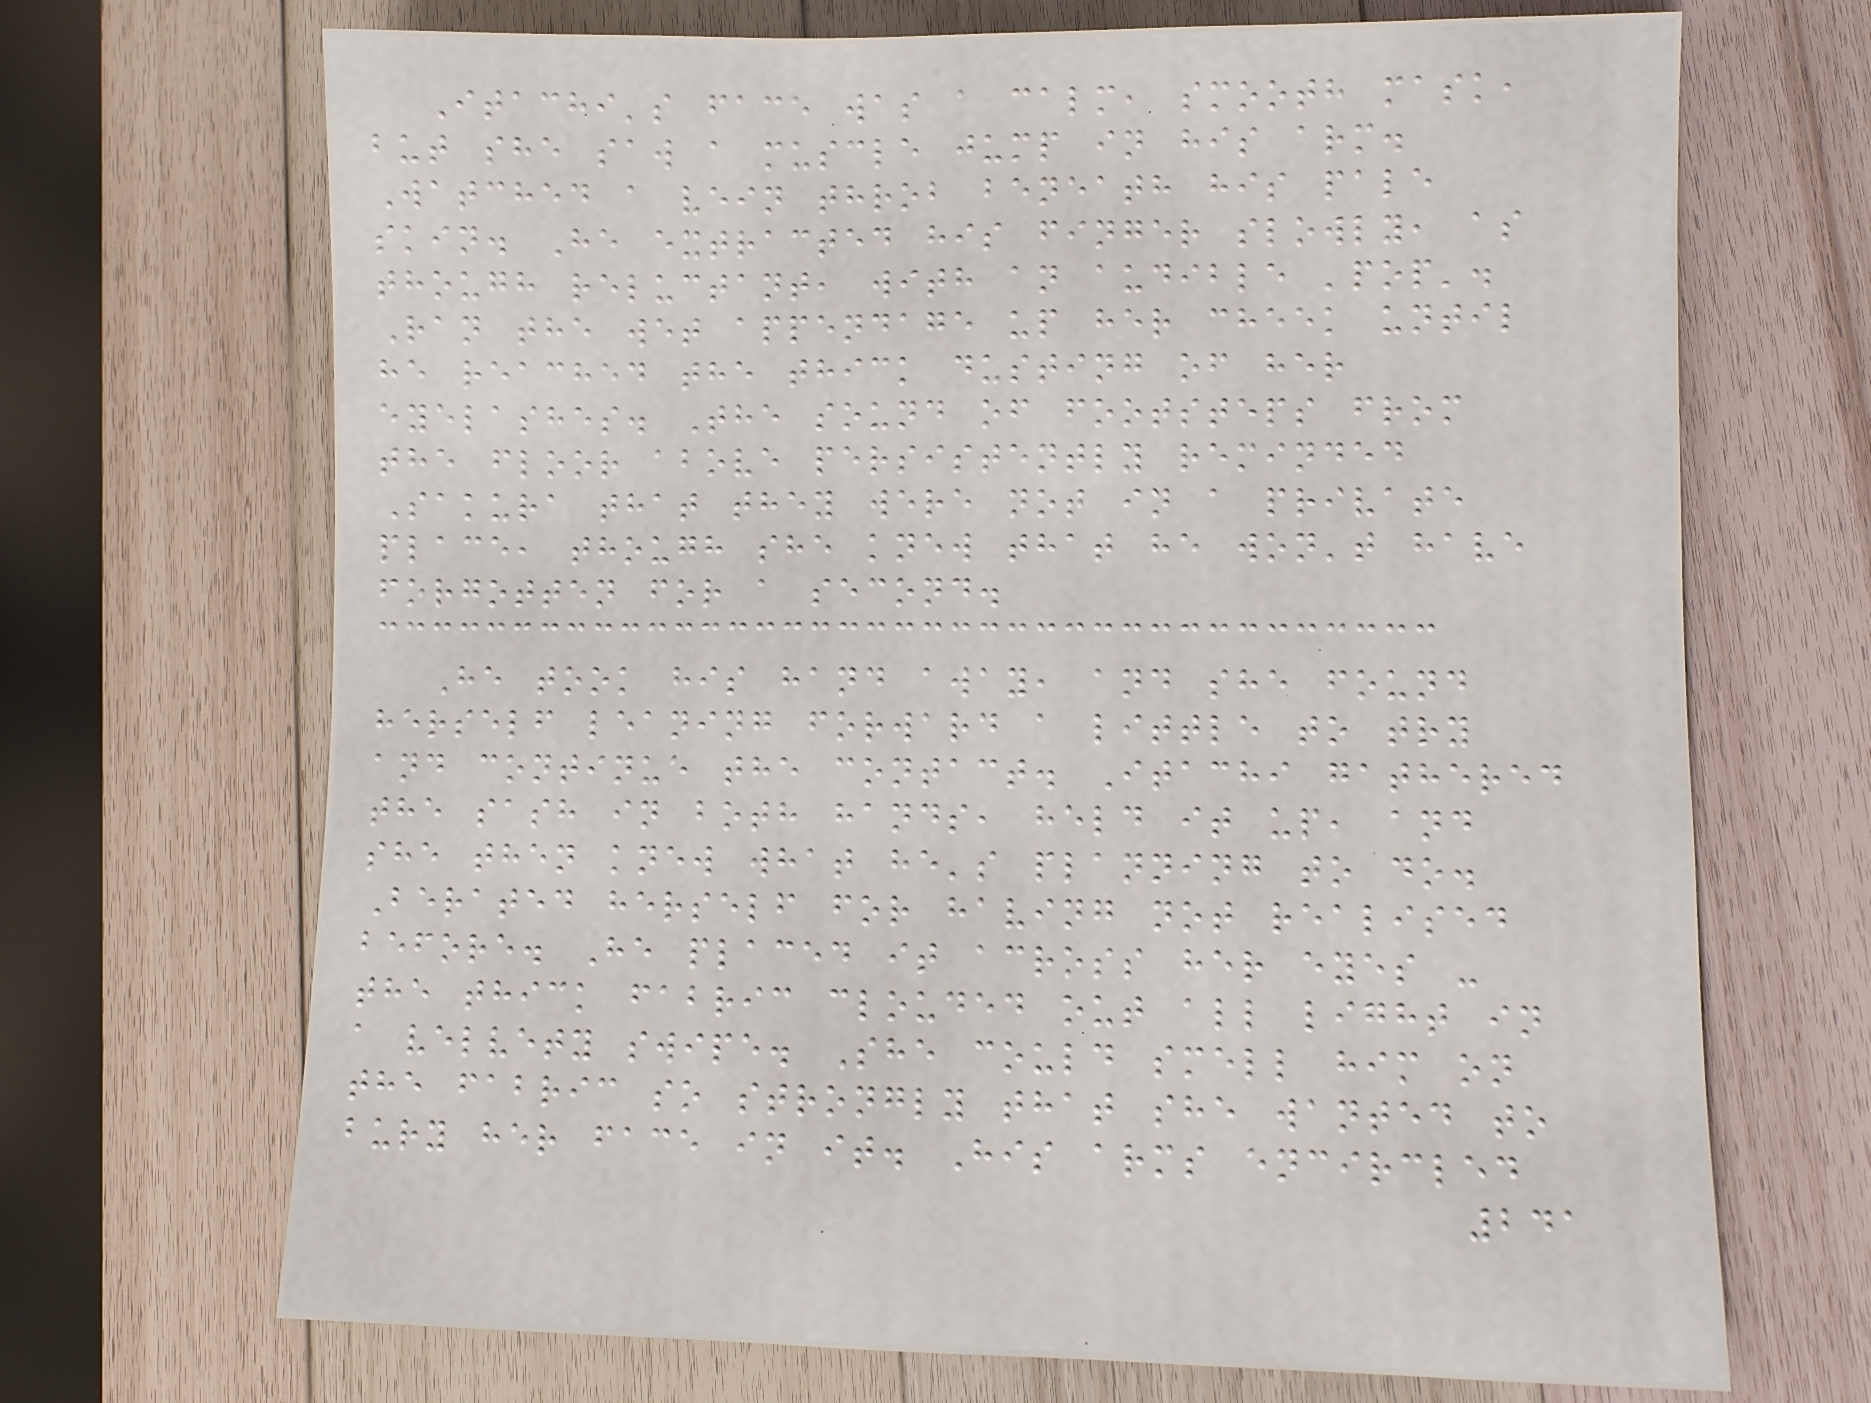Itachi's face was a calm, smooth mask,
but she saw a muscle jump in his arm.
Watched a vein throb beneath his pale
skin. He extracted his finger slowly, as
though reluctant, with an audible 'pop'.
Ran the wet appendage up her cheek until
he reached the thick dusting of her
eyelashes. The sound of footsteps from
the floor above persistently reminded
Sakura that they were not in a private
place, though she knew that he won't have
forgotten for a second.
He took his hand away, and she found
herself leaning forward a little to try
and continue the contact. Itachi gathered
the sash in both hands, held it up, and
she then knew what he's planning to do.
Berated herself for having not realised
before. He placed it across her eyes -
the thick fabric clouded out all light in
a velvety swipe. She could smell him on
the fabric so strongly that she wanted to
bury her face in it. His arms encircled
241
